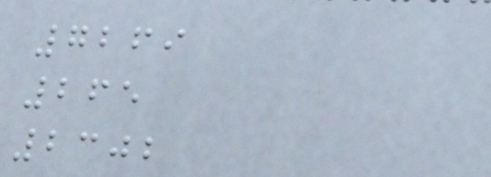7269
265
2302
